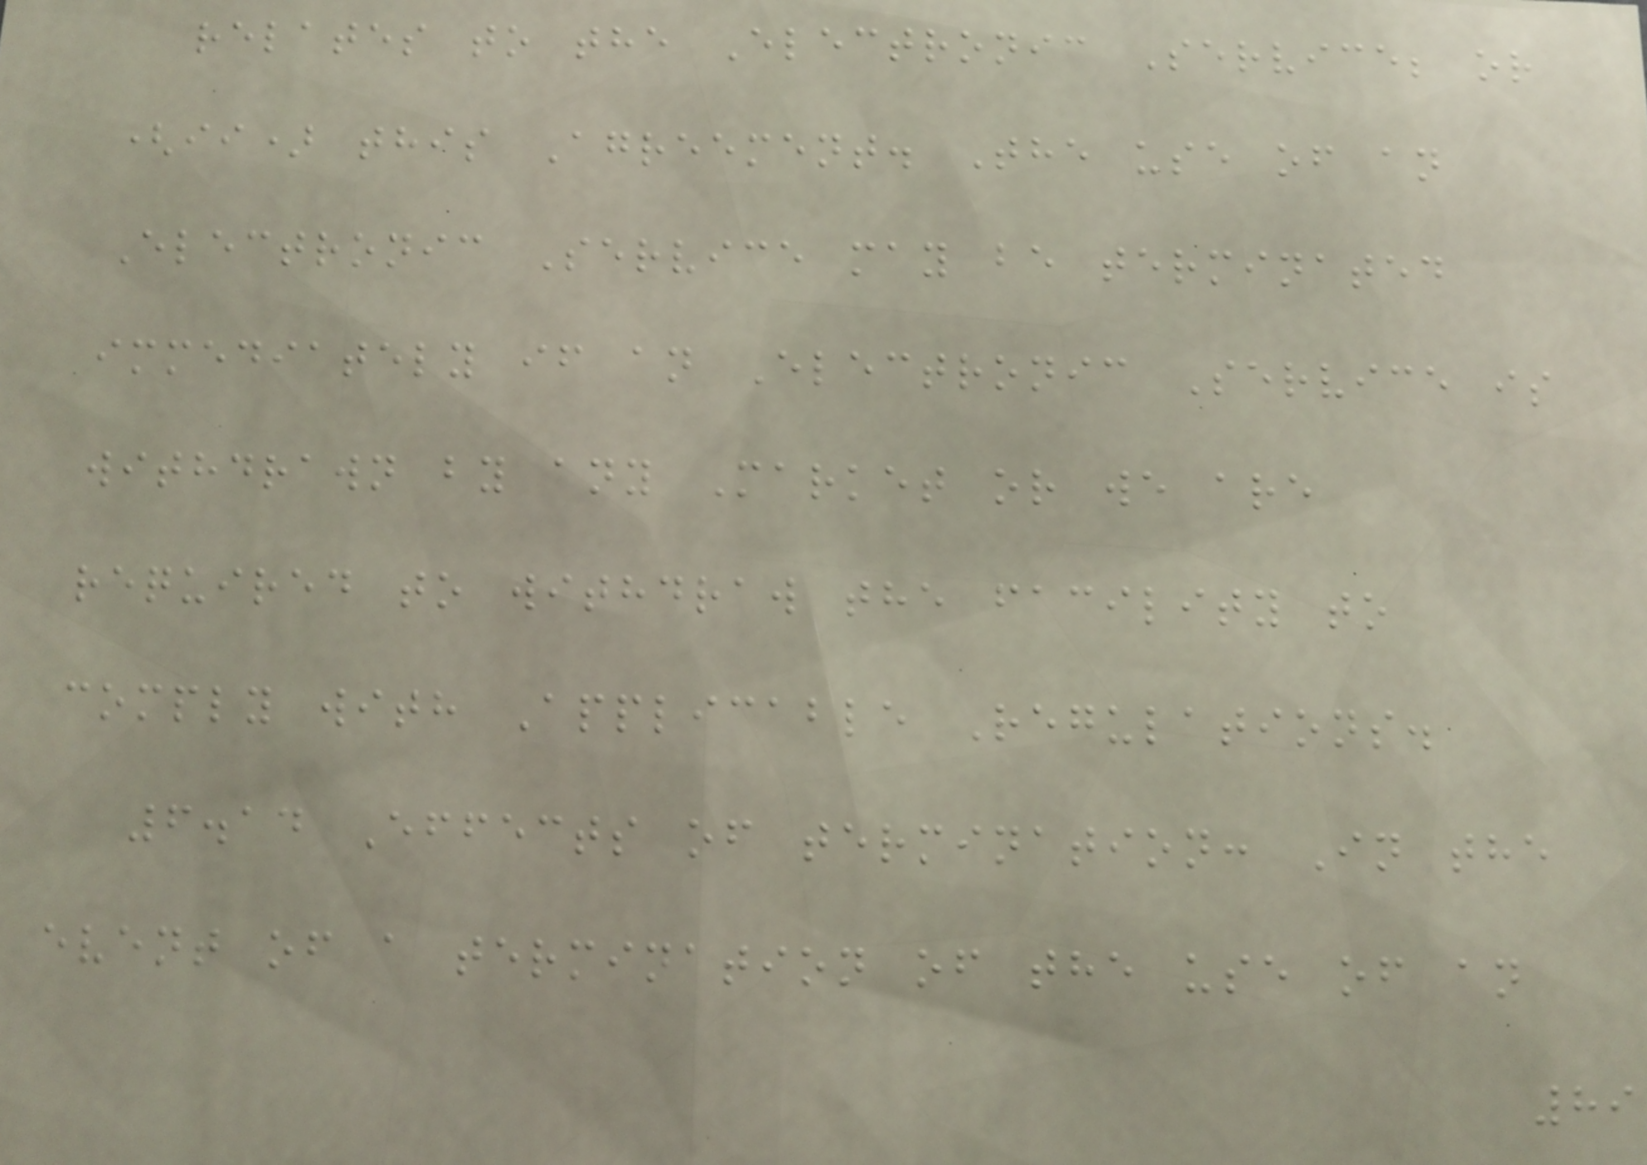relates to the Electronic Service; or
(ii) this Agreement. The use of an
Electronic Service may be terminated
immediately if an Electronic Service is
withdrawn by any Market or we are
required to withdraw the facility to
comply with Applicable Regulations.
6.14 Effects of termination: In the
event of a termination of the use of an
89
